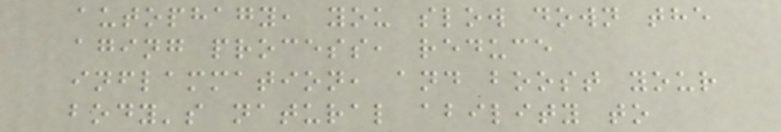autophagy, you slow down the
aging process, reduce
inflammation, and boost your
body's natural ability to
